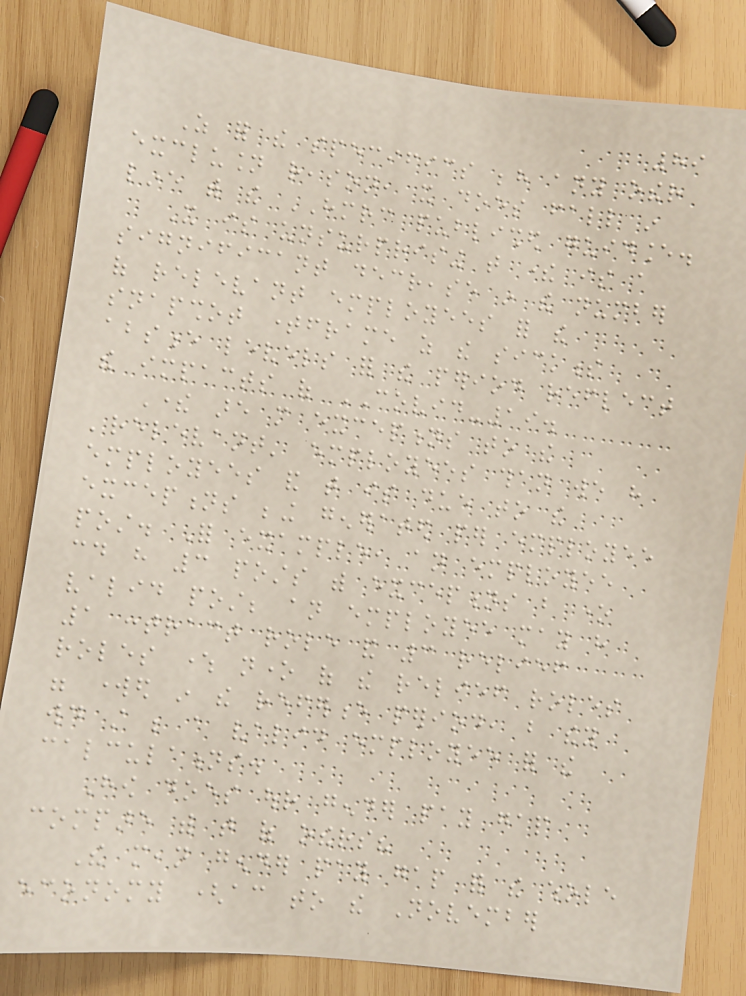89
As for the specifics behind any other
exclusion reason, it does fall in
line with the HMRC published guidance.
It is unsurprising that there is a
significant decrease in the number
of relevant employees for the
snapshot timeframe as the sickness
absence levels for the period reflect
the impacts of COVID-19.
There are more exceptions to the
'relevant' employees than we have
employees and that is due to the
exceptions being generated per employee
post. For example, an employee
could have 3 posts with exceptions but one
valid post; an employee may have
1 contract role and 3 relief
roles where none of the relief roles
were worked in the reference period, but they
would still be a valid employee for the
calculations.
How does our gender pay gap
compare with that of others?
The mean gender pay gap for the whole
economy (according to the November
